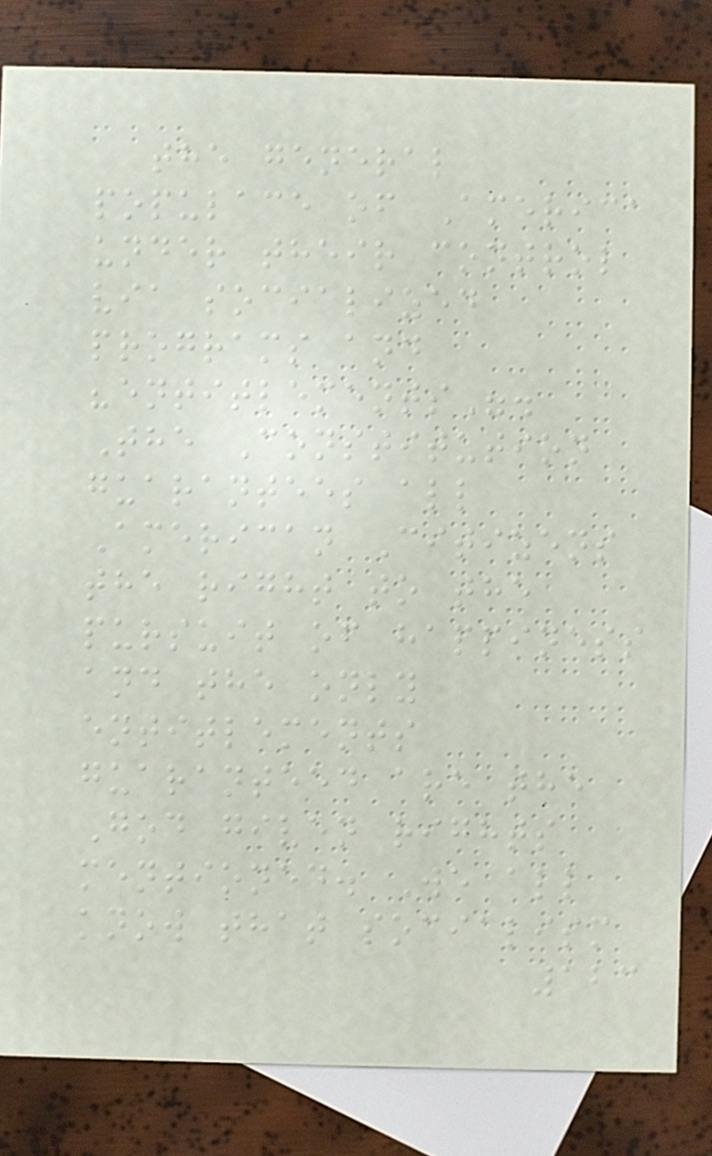the general
populace of America
under their control
via socialized
programs and
"entitlements".
The Constitution
guarantees all
American Citizens
the right to the
pursuit of happiness
and the only
entitlements
guaranteed are the
God given rights
mentioned. We all
know that socialism
123
